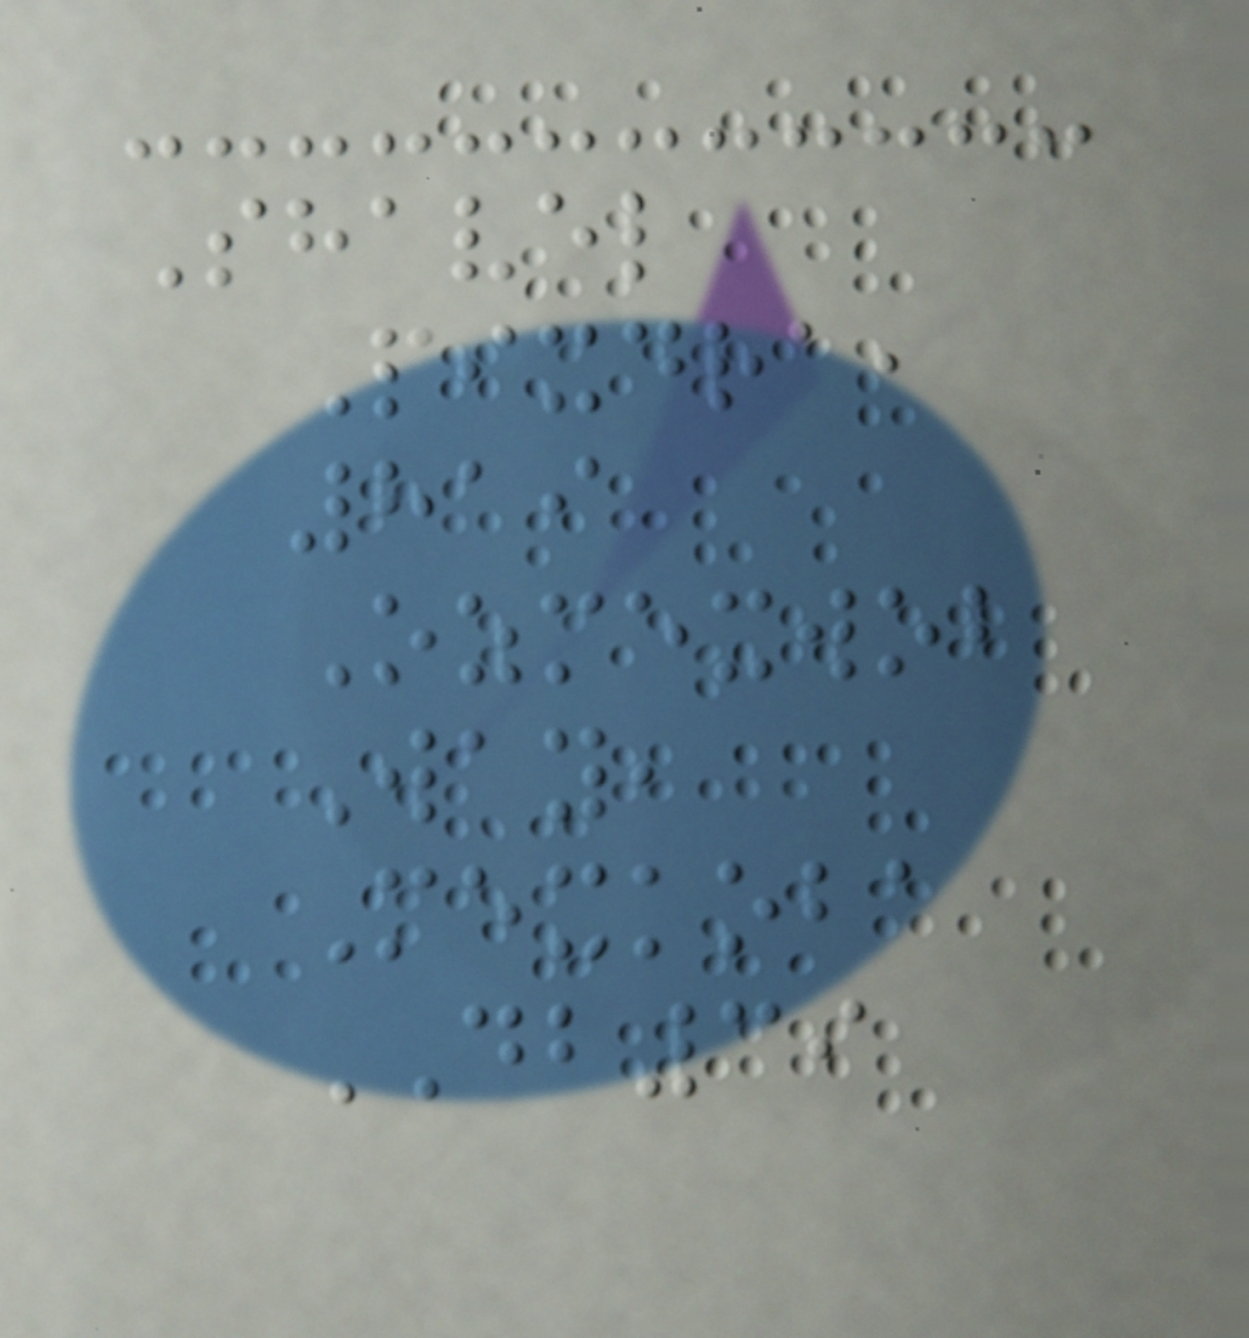Shavel
Pixdra,
819
Ozmexwob
Way,
Mexkoba
DB39
